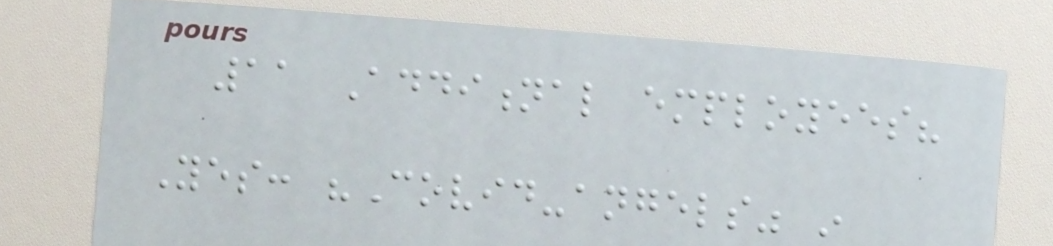11 Additional employees?
Yes: "Covid-angels" in
